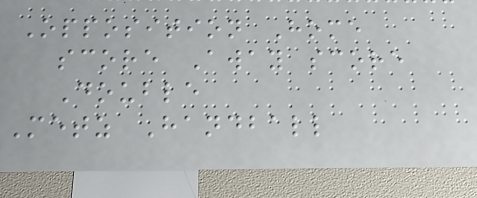Opposition Home
score Away score
Double
Metz Handball
